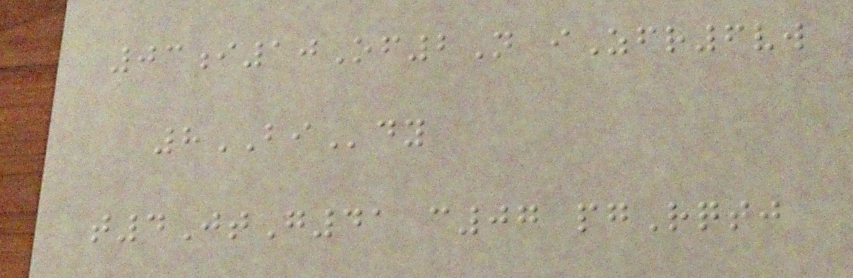03i10Of2N iZfr6vw
8BIdy
t4JtG41 c07 pgRqtj
